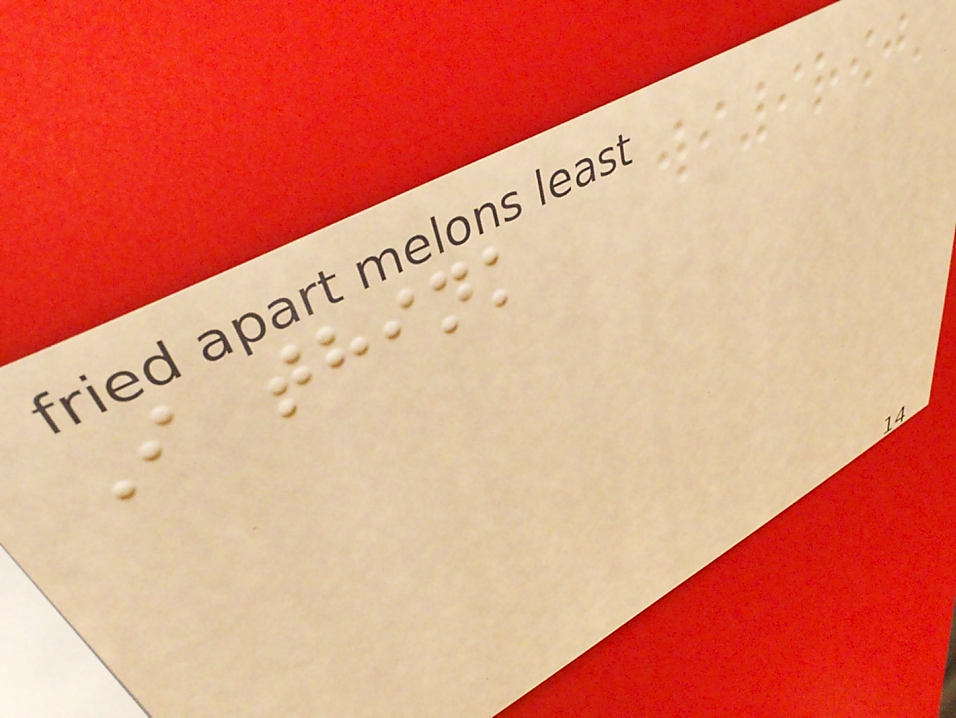I think
